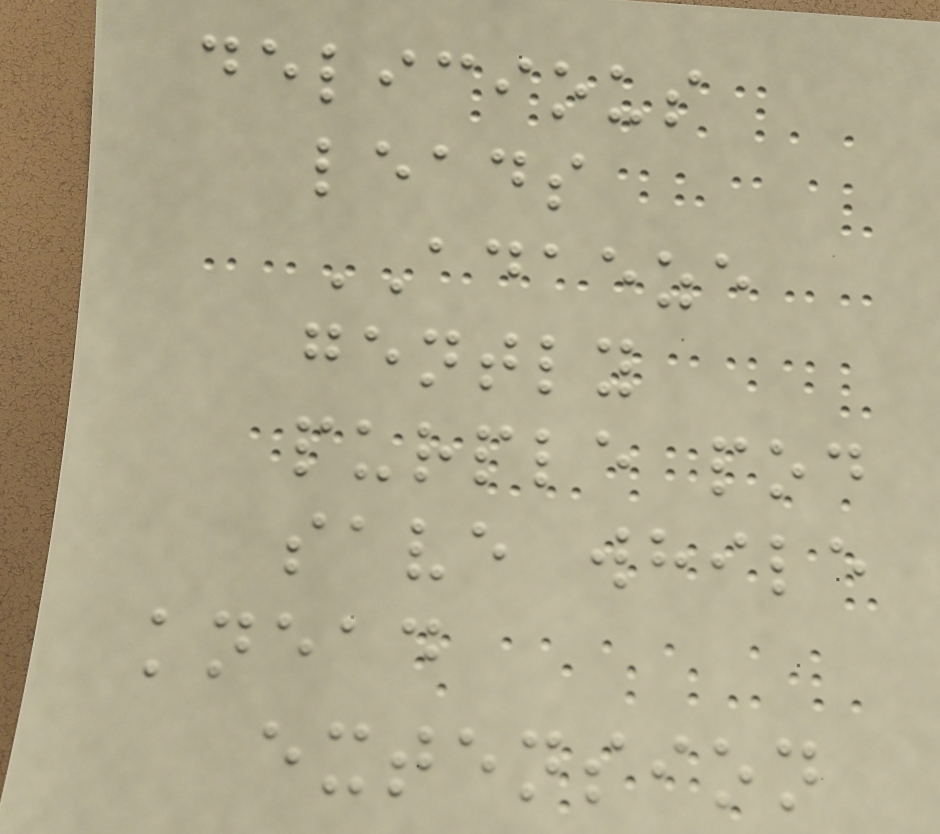delicious
leads
ADAEZE
gently
purple pod
save while
knead
extension
